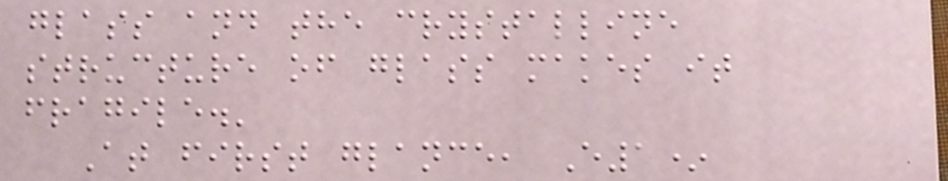glass and the crystalline
structure of glass makes it
fragile.'
At first glance, E1*
